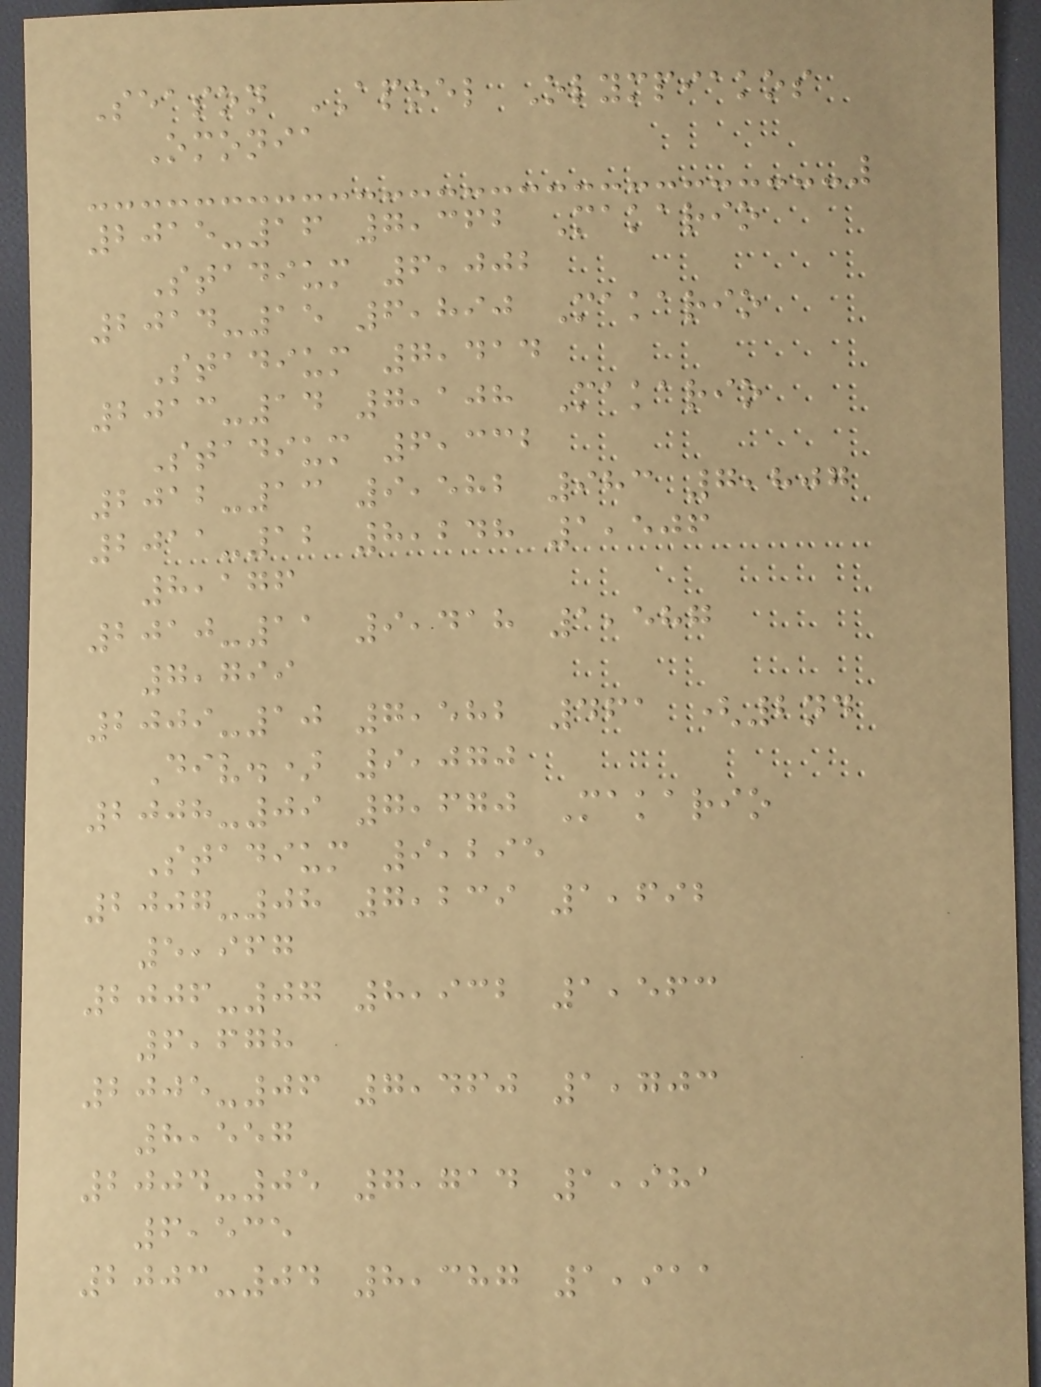Season APOEL Olympiakos
Omonia
2015-16 7,362 Makario
Stadium 6,002
2014-15 6,890 Makario
Stadium 7,414
2013-14 7,108 Makario
Stadium 6,332
2012-13 9,582 983 7,807
2011-12 8,248 1,506
8,176
2010-11 9,418 1,587
7,799
2009-10 7,582 461 (2nd
Div.) 9,070
2008-09 7,670 Makario
Stadium 9,295
2007-08 7,239 1,692
5,967
2006-07 8,932 1,563
6,678
2005-06 7,460 1,703
8,557
2004-05 7,714 1,981
6,535
2003-04 8,387 1,911
